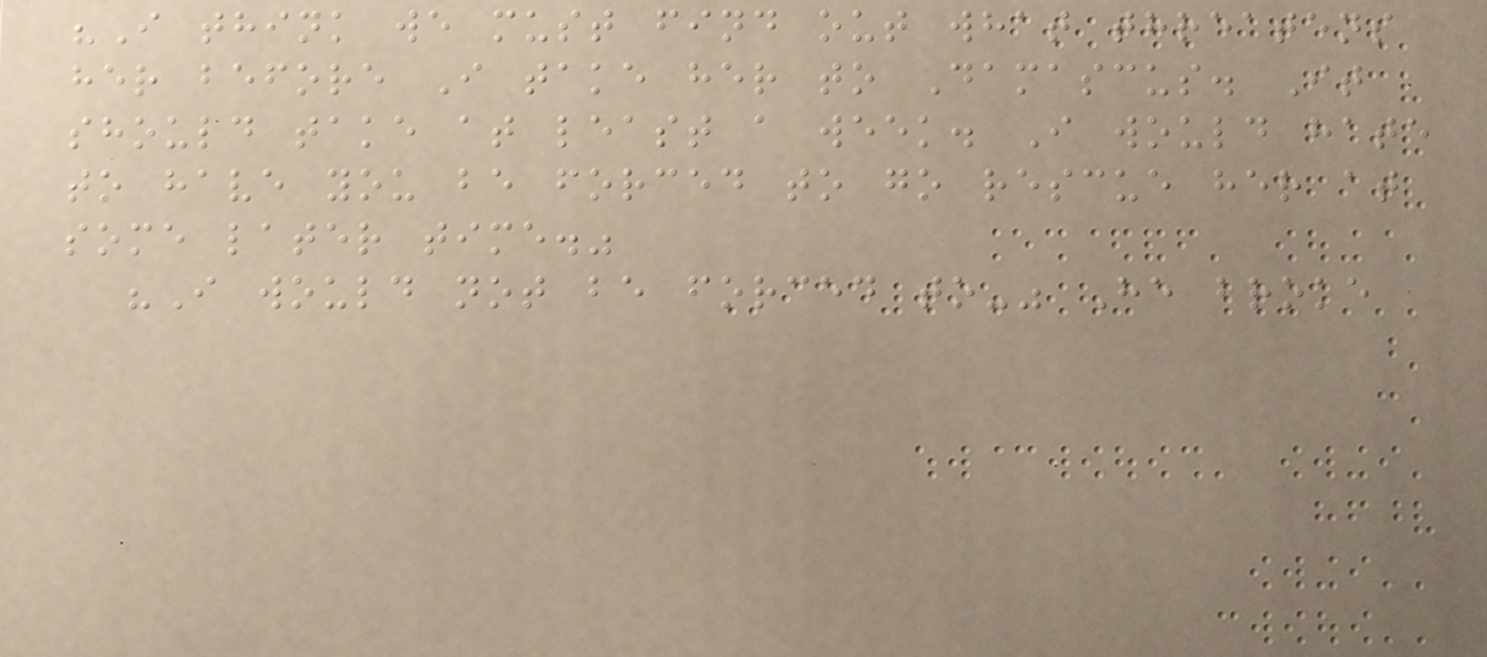"I think we must find out what threatens
her before I take her to Damascus. It
should take at least a week. I would hate
to have you be forced to go rescue her at
some later time."
"I would not be forced to-" He broke
